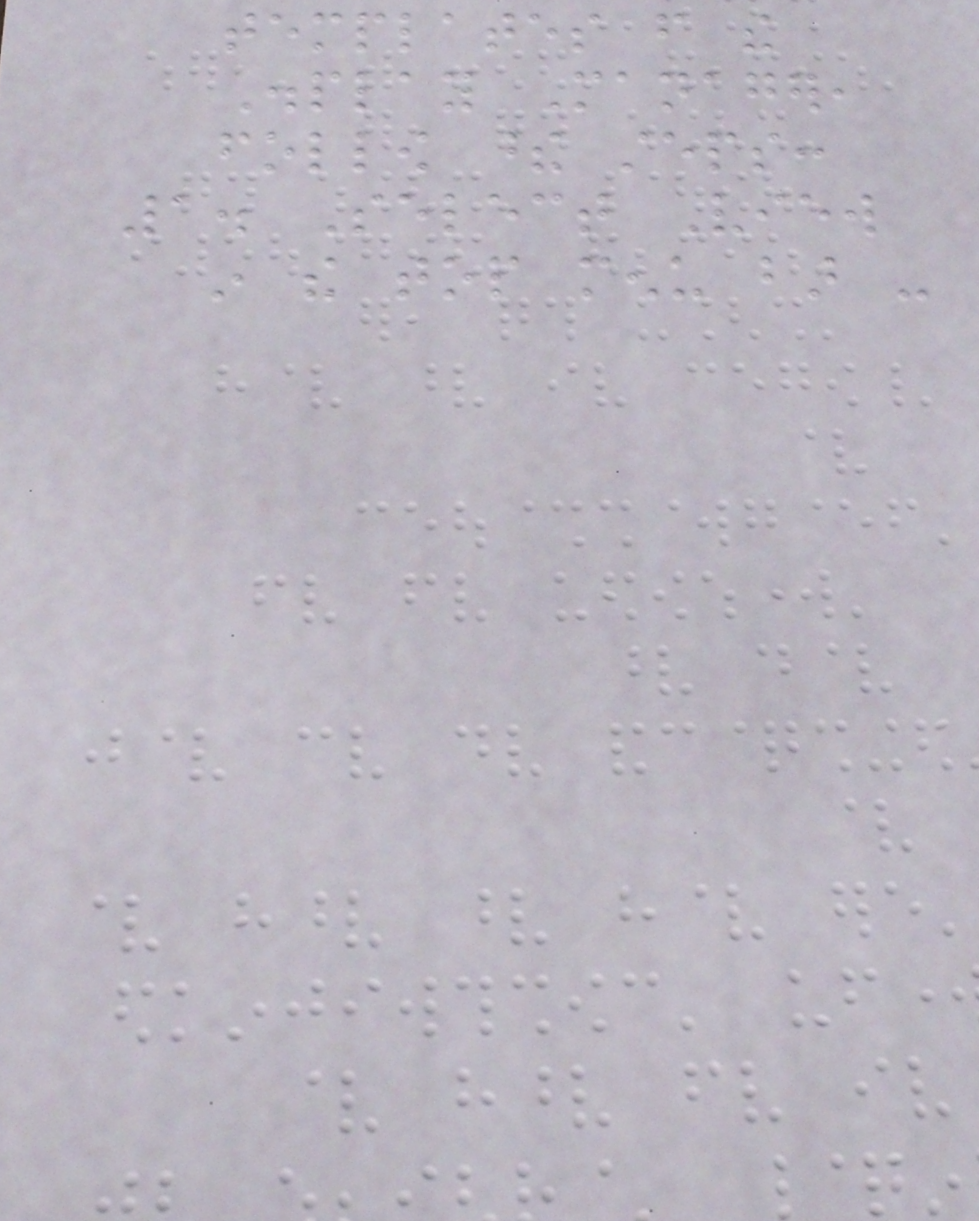templates from the
Display Manager,
follow these steps:
1. Select View
in the top menu bar -
